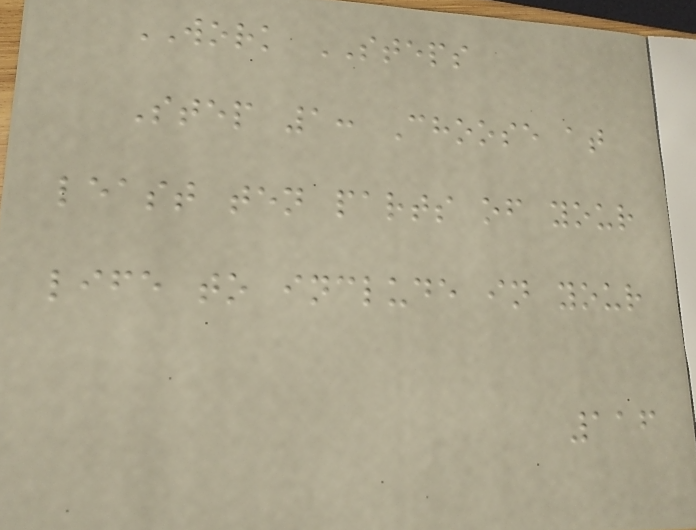WORK STEPS
Step 1: Choose at
least ten parts of your
life to include in your
116
